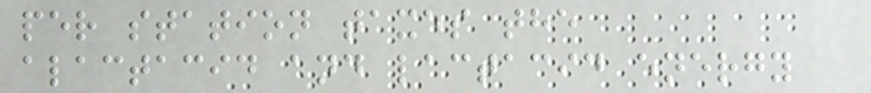per station taxes the
alactacid and lactacid energy
